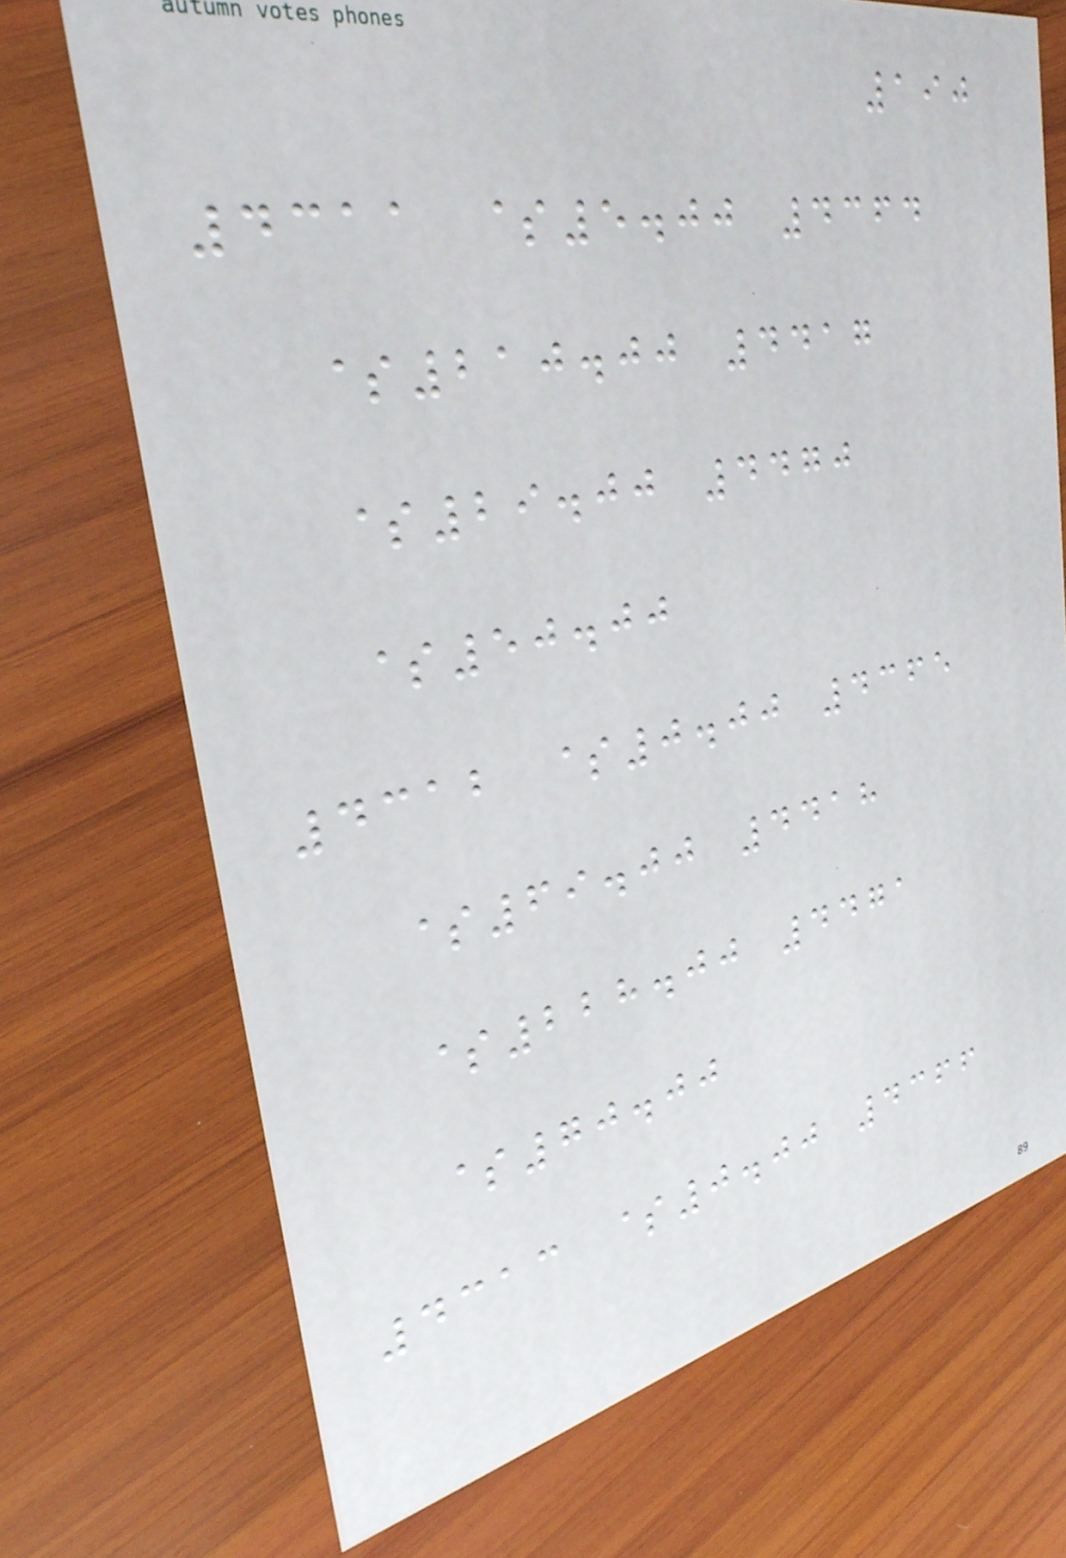190
4311 $5.00 4364
$210.00 4417
$29.00 4470
$50.00
4312 $0.00 4365
$69.00 4418
$228.00 4471
$70.00
4313 $0.00 4366
